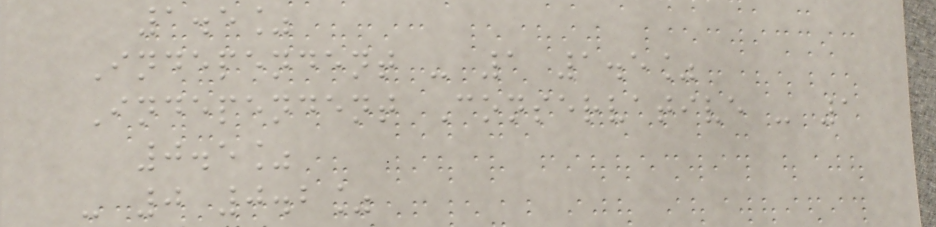1.5%
Independent - 1 1.5%
Independent Conservative - 1
0.5%
- 0 0.2%
